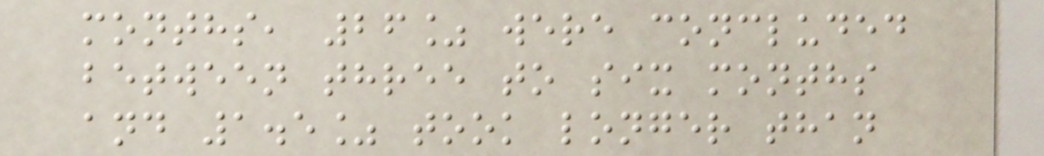months, 26% were concluded
between three to six months
and 1.5% took longer than
